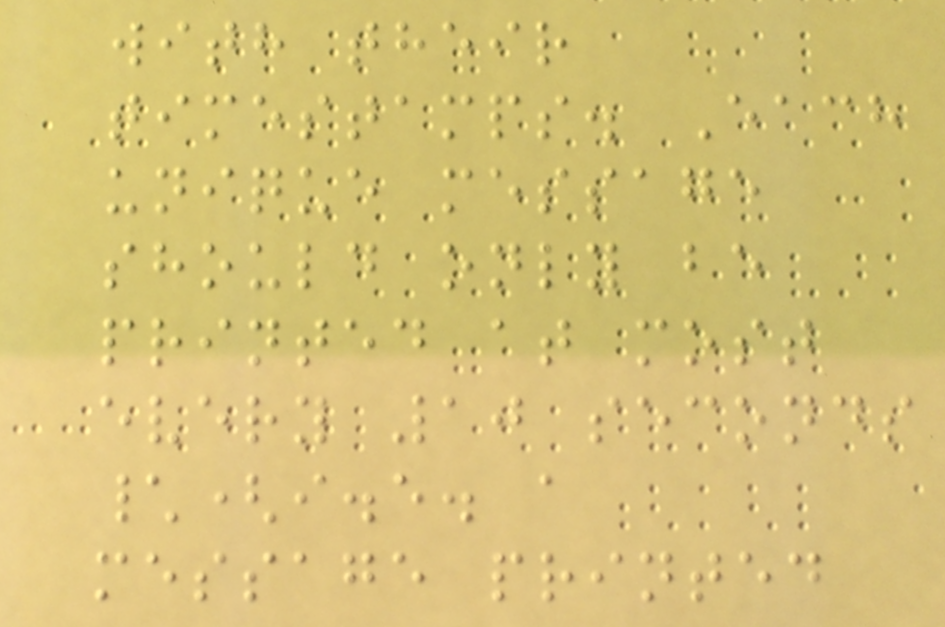with their
timestamps. Each
unique message
should only be
printed at most
every 10 seconds
\(i.e. a
message printed
